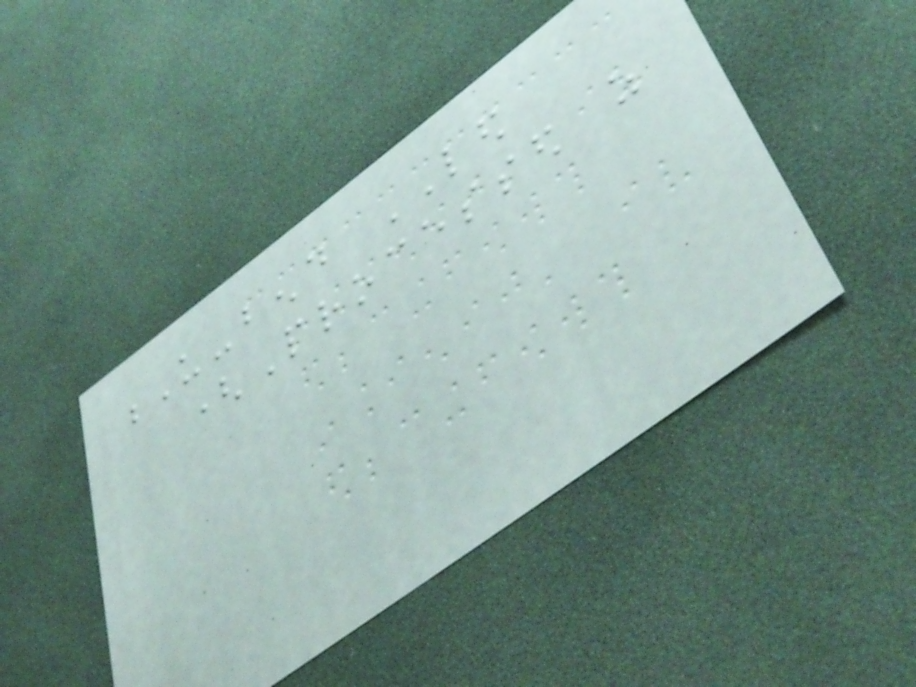U-bend LED
(Processed as
